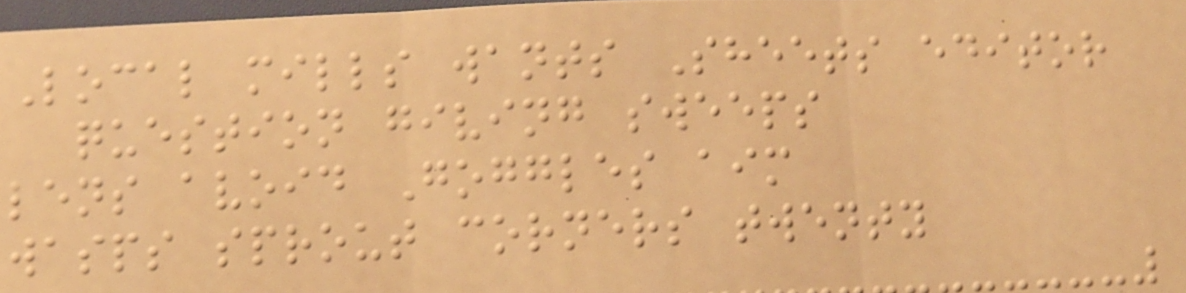Local mills wants Sheets editor
question giving sweeps
lens avoid Goggles aim
wasps sprout corners twenty
